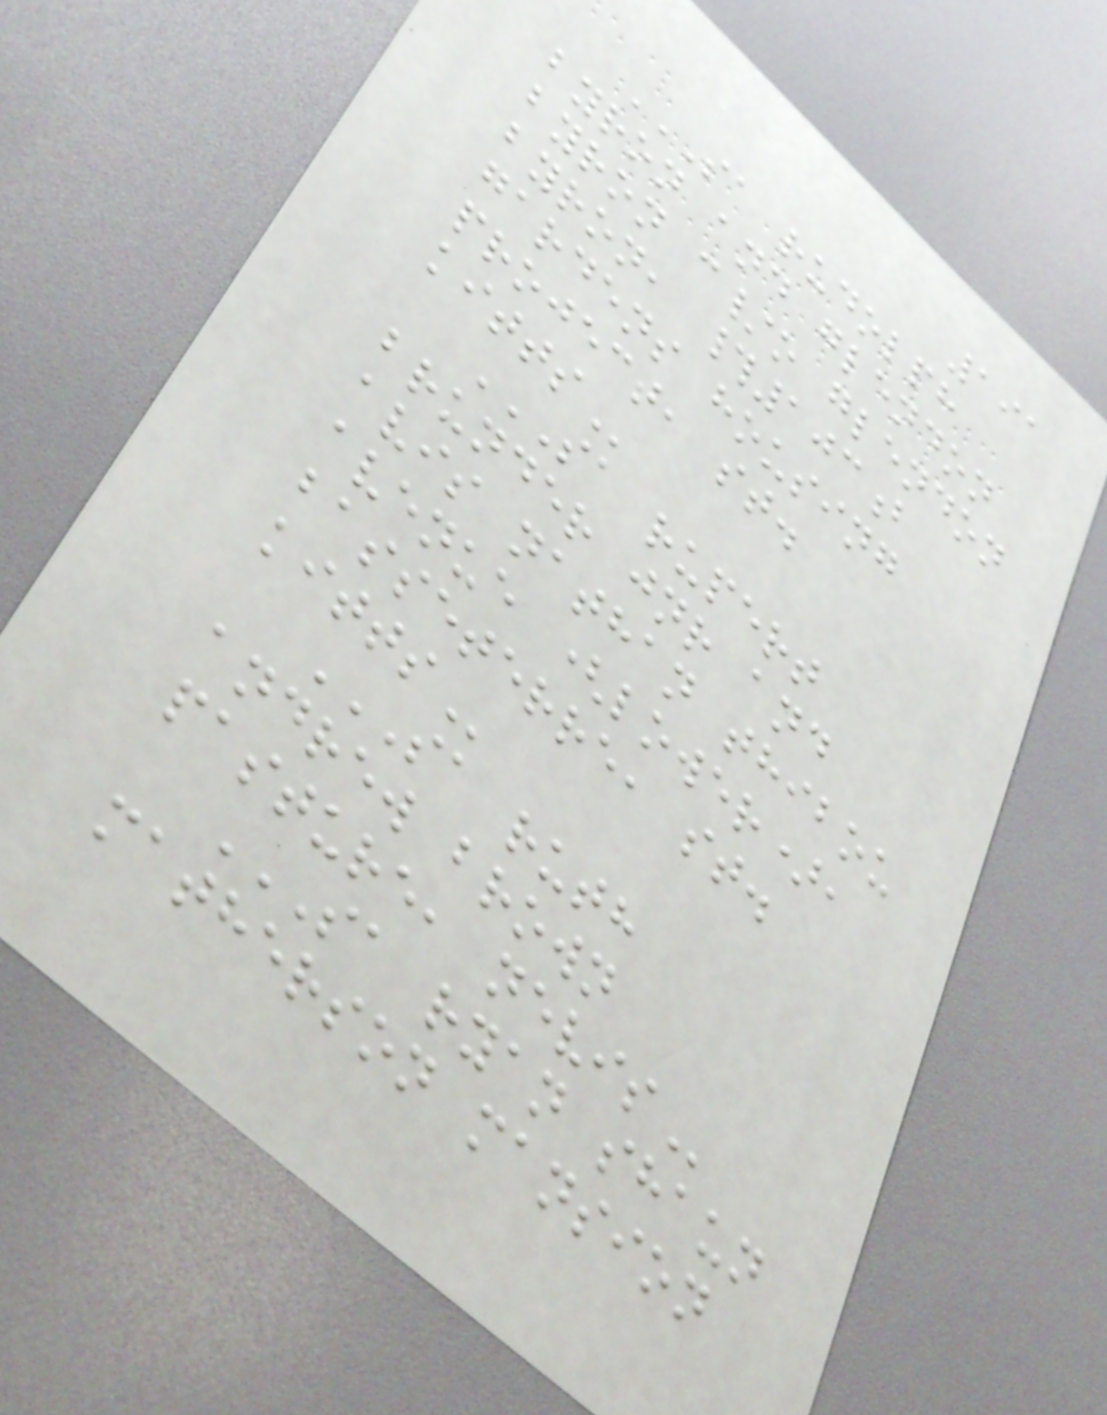191
SA RUDOLPH
BYRON AND GLENDON
BYRON C/O GLENDON
BYRON, #103B
GARDENS HOUSING
PROJECT, ST.
KITTS
SA RUPERT
BRUNDER JNR AND
AVIS NATHAN THIBOU
AVENUE (LOWER),
BASSETERRE, ST.
KITTS
SA RUTH
ANDREW BROWN
PASTURE, NEVIS
SA RYAN SHAUN
MATHERSON MANSION
